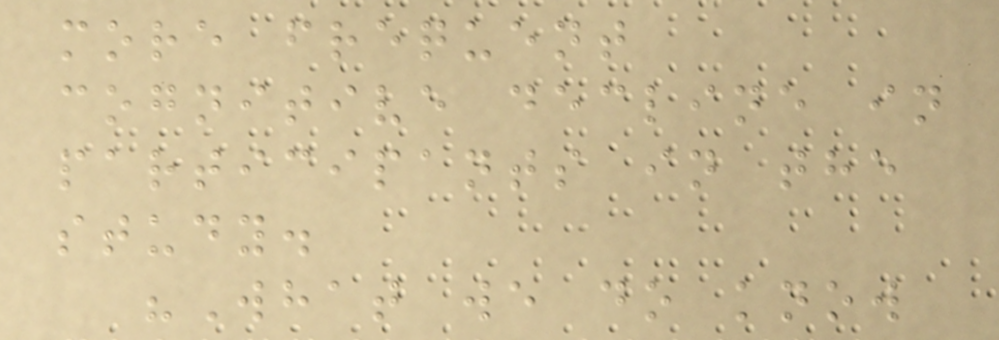more frequent
cognitive decline in
participants in the
study.
"What we do know
